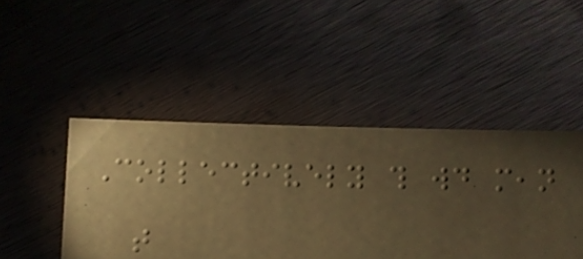Collectively this would mean
that
